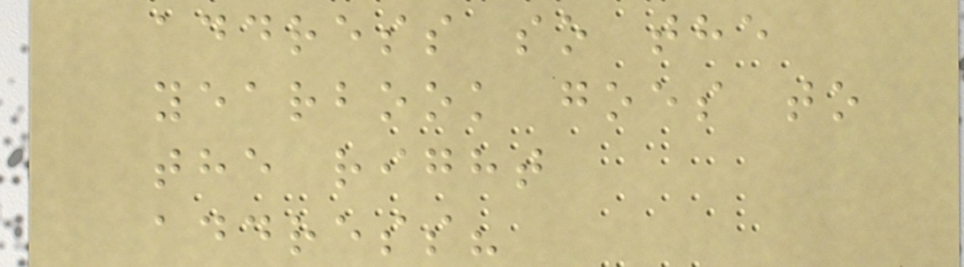address so the
yearbook goes to
the right
address?
